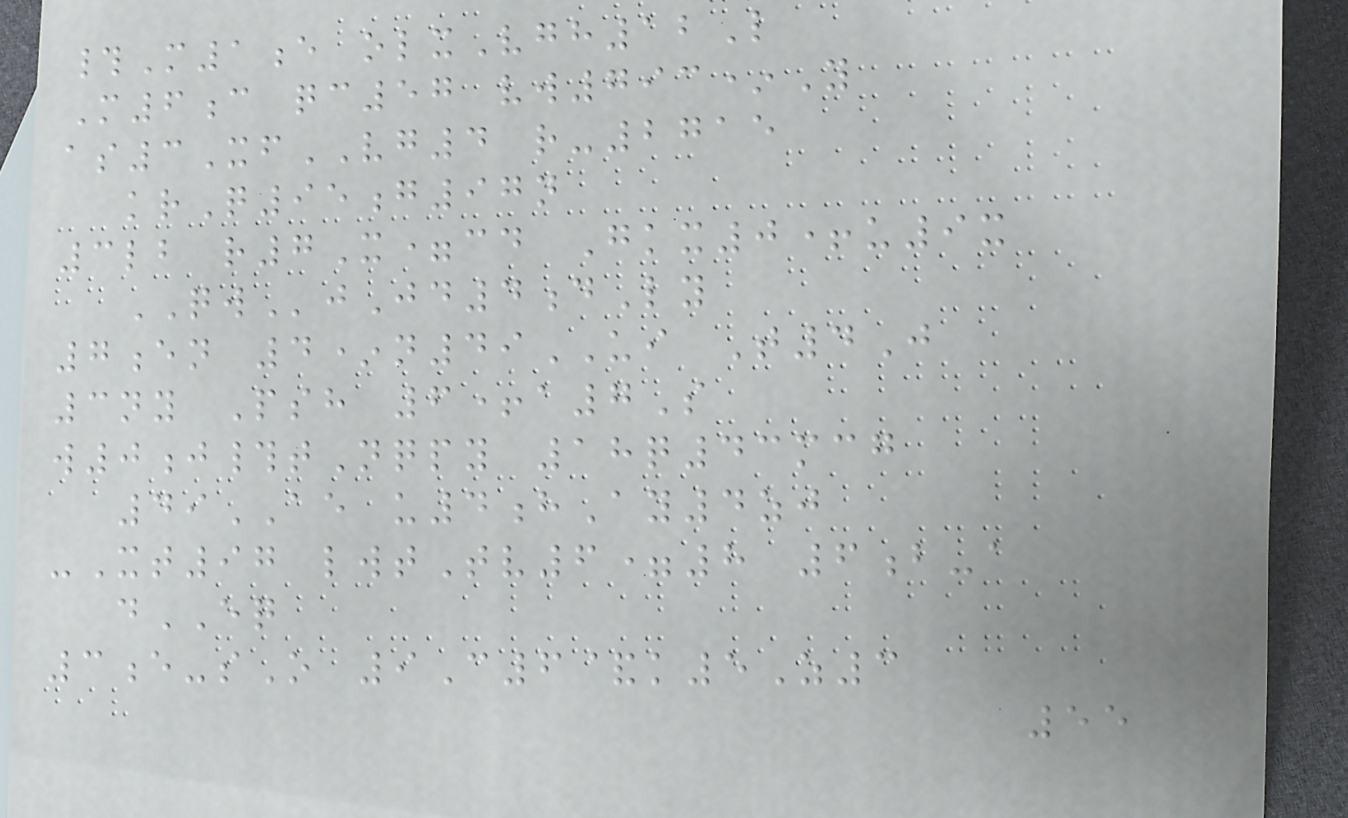#M1e olxVgh12L
M6c qc57 vw793*Y
as3XfVG4 r-2715
krQ95g97n
3lb r7X=cd Gkx0+u9x
QWjJd4dLy
7en 4*n49UI T4J
3ny Psh 6+a7S
w0j#tNqpy 18q43mcg
49AE u4hAy4zj
-Xt97 lwtTv6=8 6b-a
dEQ
3e-sO 9C6&k5Z3
55
